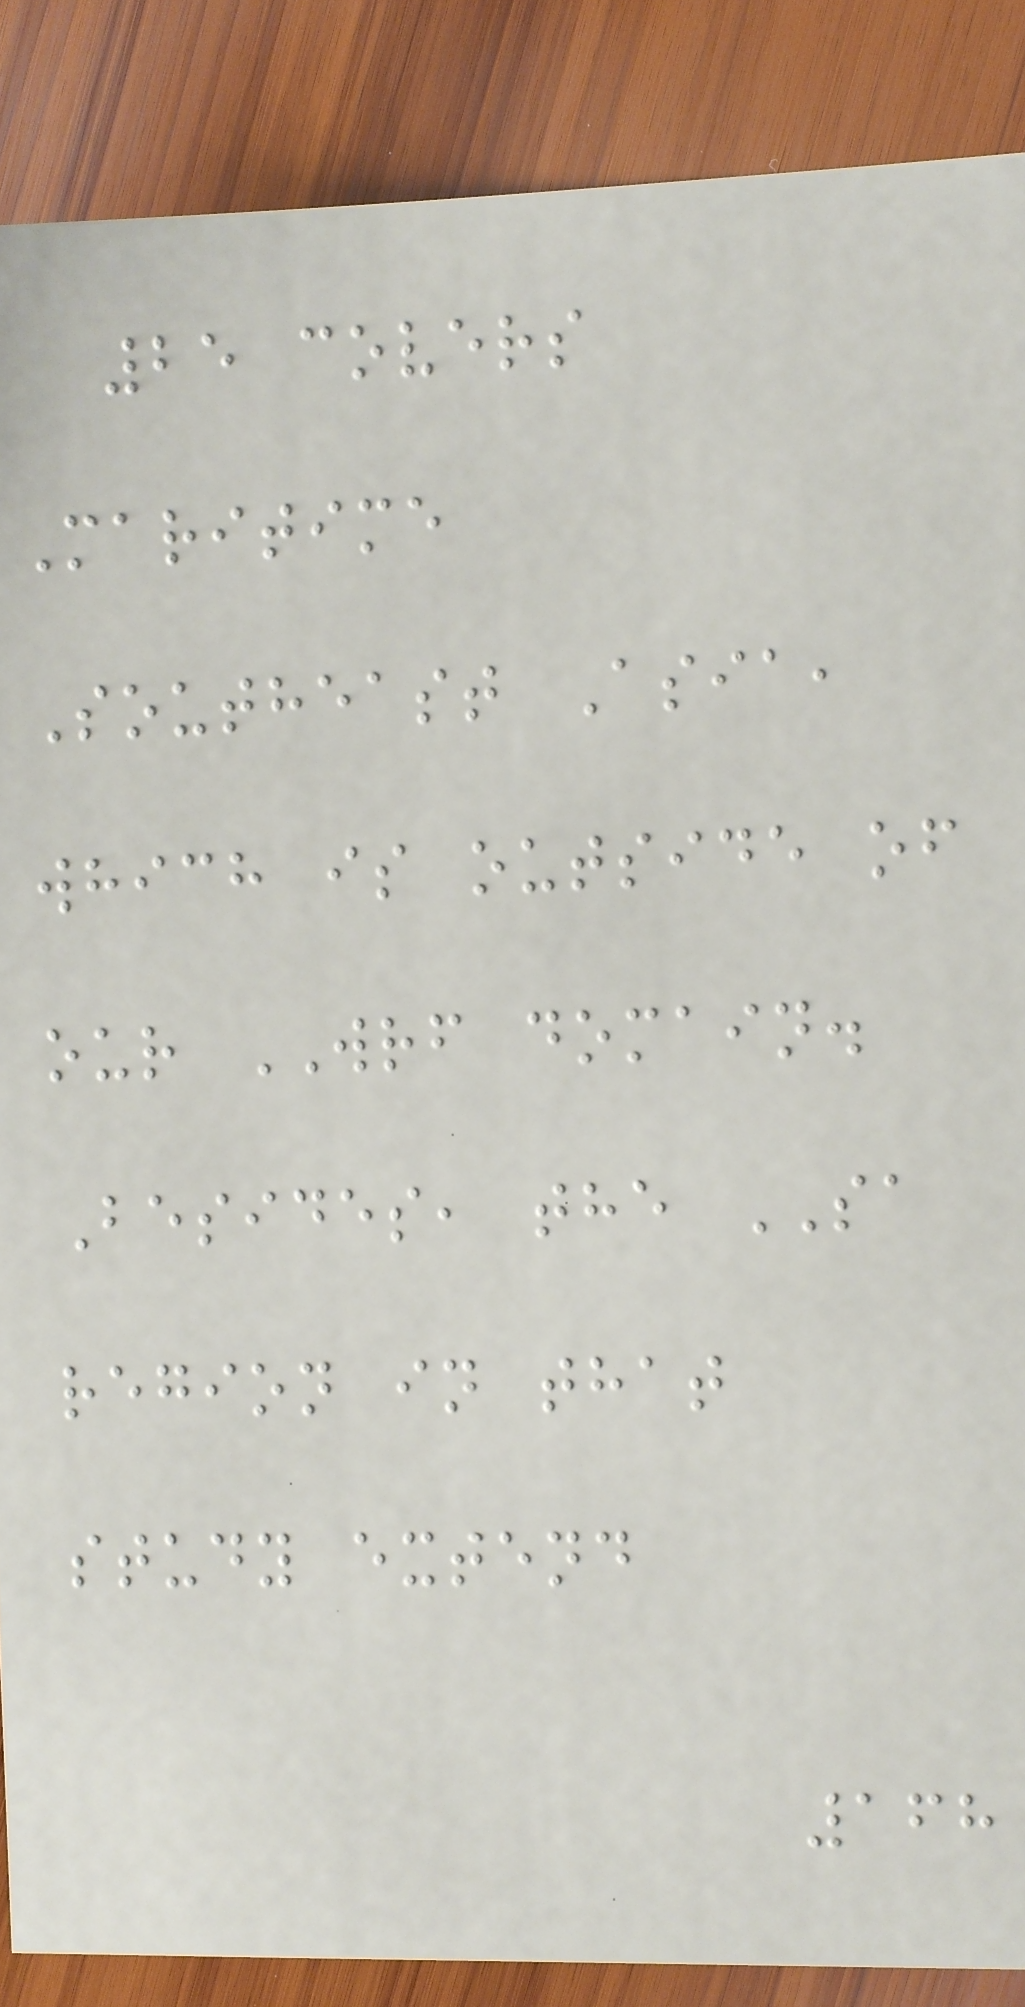25 covers
Maritime
Southeast Asia,
which is outside of
our WRF domain.
Besides, the SA
region in that
study extend
168
